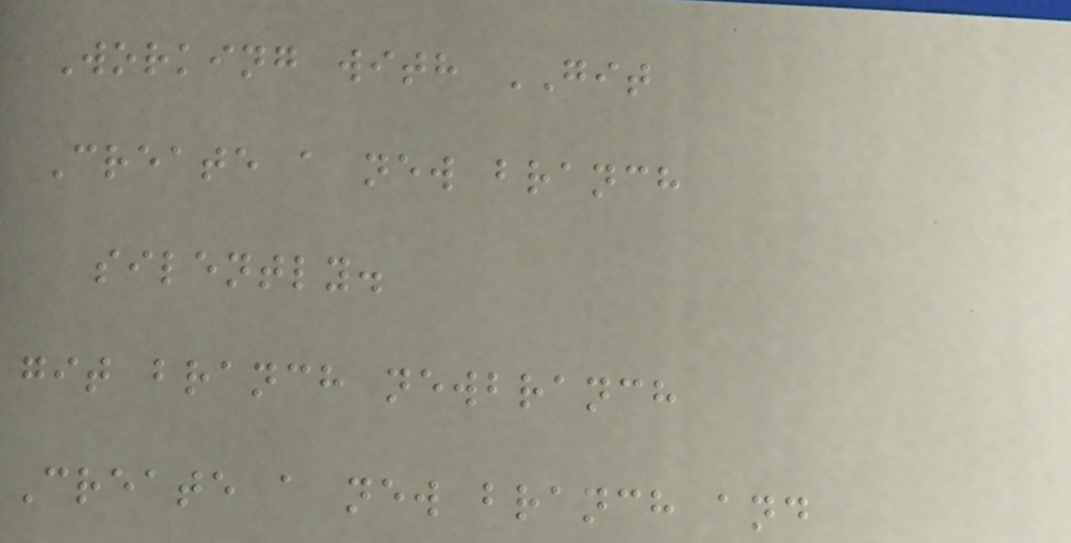Working with GIT
Create a new branch
silently.
git branch newbranch
Create a new branch and
